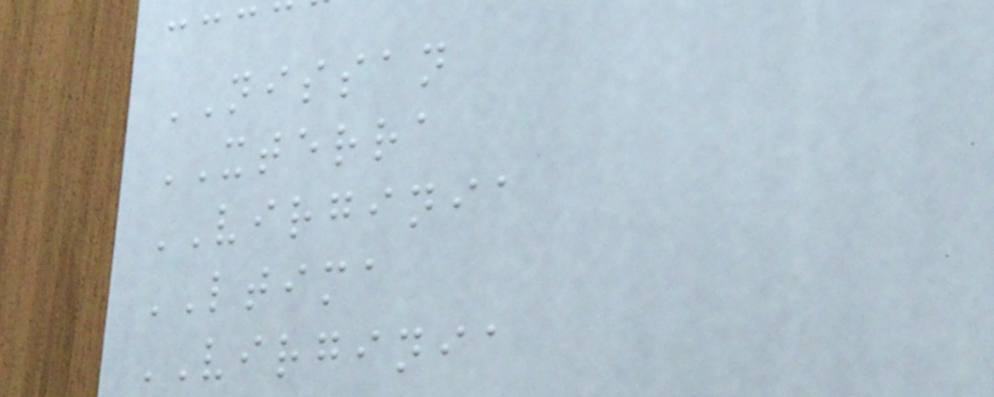NISSAN
XTERRA
VIRGINIA
LTIMA
VIRGINIA
